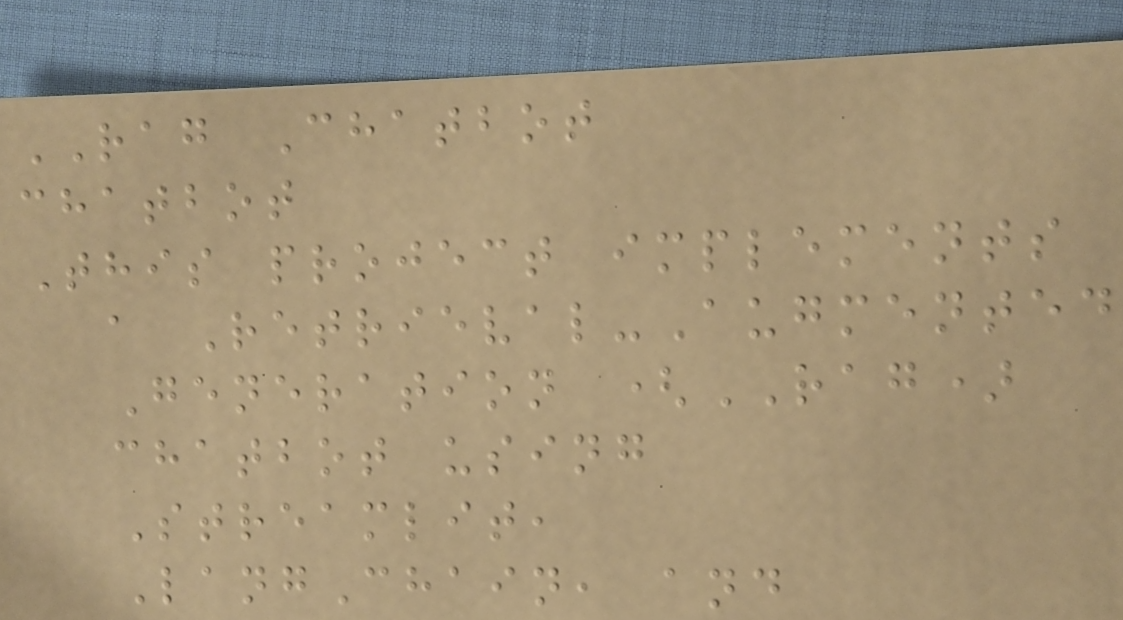RAG Chatbot
chatbot
This project implements
a Retrieval-Augmented
Generation (RAG)
chatbot using
Streamlit,
LangChain, and
